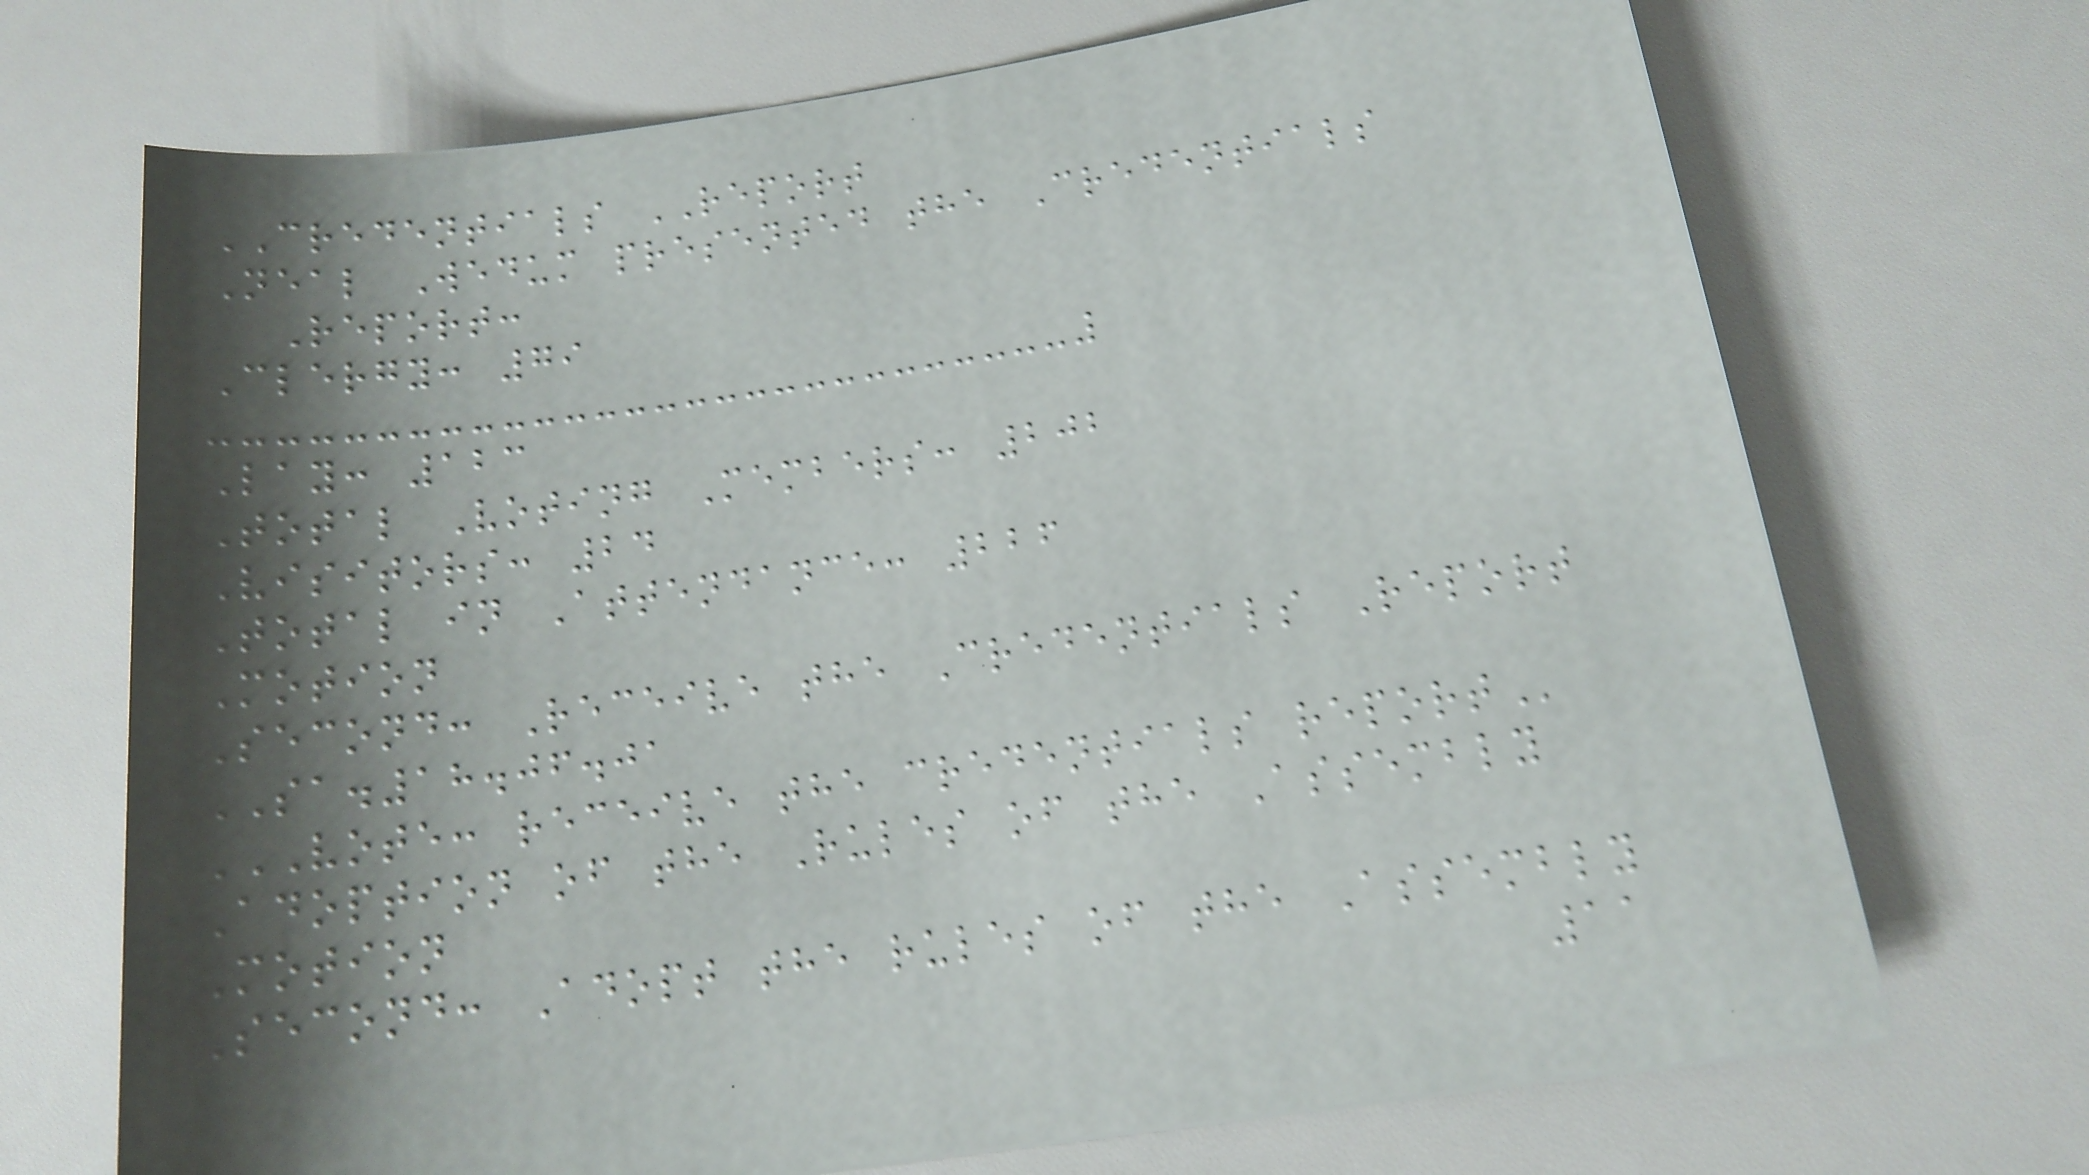CREDENTIALS REPORT
Neal Wedum presented the Credentials
Report:
Clergy: 79
Lay: 123
Total Voting Members: 202
Visitors: 24
Total in Attendance: 226
Motion
Second: Receive the Credentials Report
SA.18.06.01
VOTE: RECEIVE THE CREDENTIALS REPORT
Adoption of the Rules of the Assembly
Motion
Second: Adopt the rules of the Assembly
11
